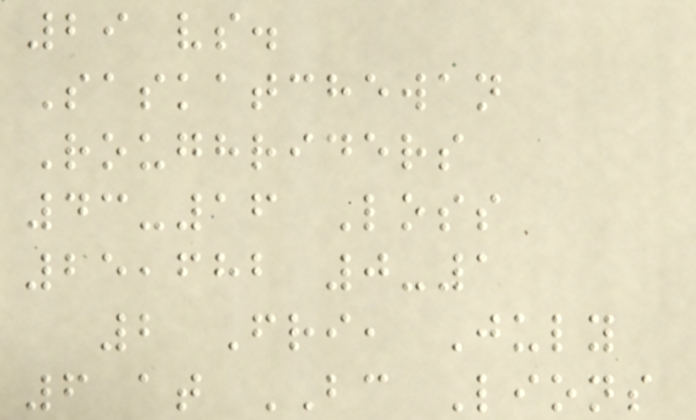29 vs.
Saskatchewan
Roughriders
43-16 Loss
25,682 0-1
2 Fri, July
6 at BC Lions
